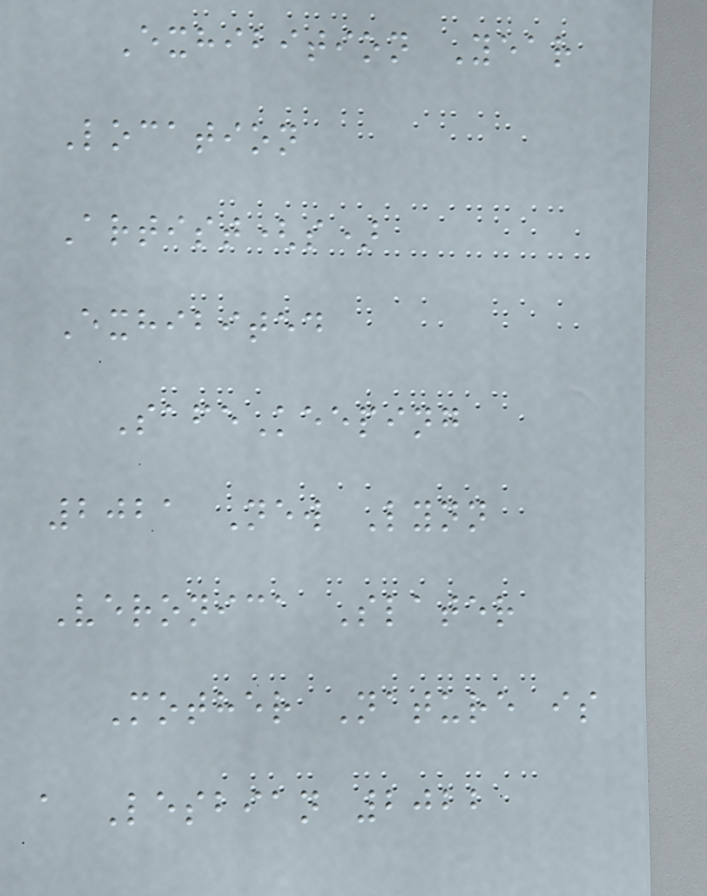Exhibition Year
Location
Artist(s)
Exhibited
SafeKeeping
2021 New Lynn
Veronica Slater
Mother Nature is
a Lesbian 2022
